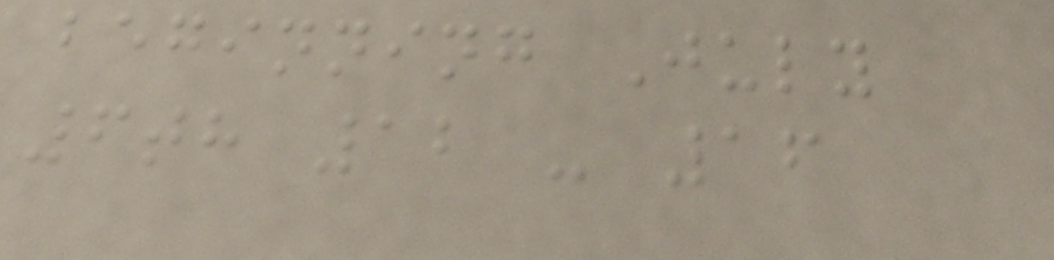beginning July
6th 12 - 16
